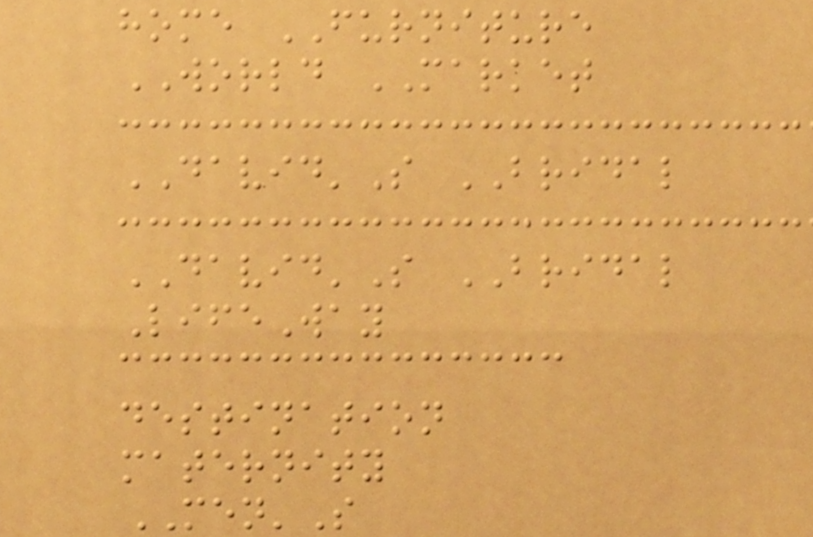home FURNITURE
WORLD MARKET
DAVID'S BRIDAL
DAVID'S BRIDAL
LifeWay
destination
maternity
MEN'S
